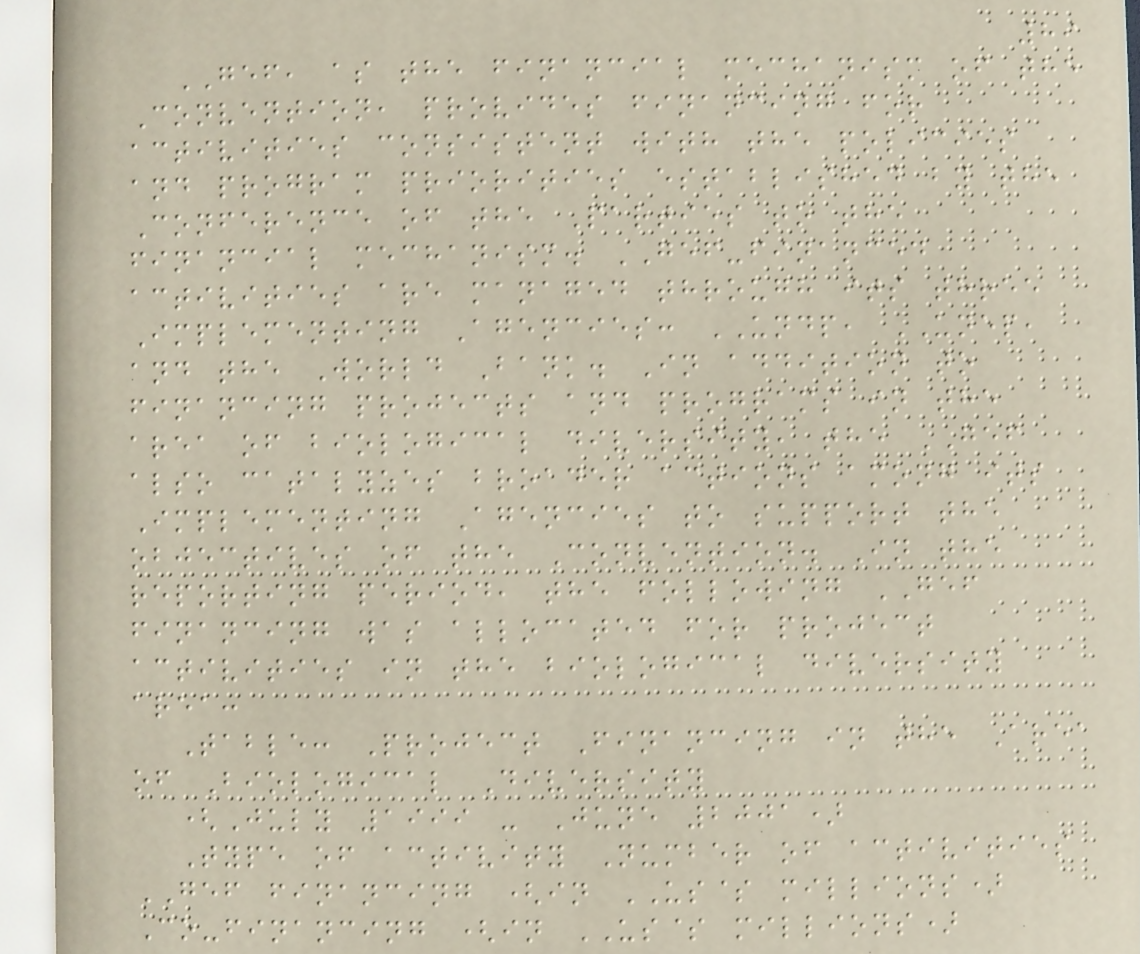89
GEF, as the financial mechanism of the
Convention, provides financing for
activities consistent with the policies
and program priorities established by the
Conference of the Parties to the
financial mechanism. GEF-financed
activities are managed through its three
Implementing Agencies: UNDP, UNEP,
and the World Bank. In addition to
financing projects and programs in the
area of biological diversity, the GEF
also catalyzes broader actions among its
Implementing Agencies to support the
objectives of the Convention. In the
reporting period, the following GEF
financing was allocated for project
activities in the biological diversity
area:
Table: Project Financing in the Area
of Biological Diversity
(July 1999 - June 2001)
Type of activity Number of activities
GEF financing (in US$ millions)
Co-financing (in US$ millions)
